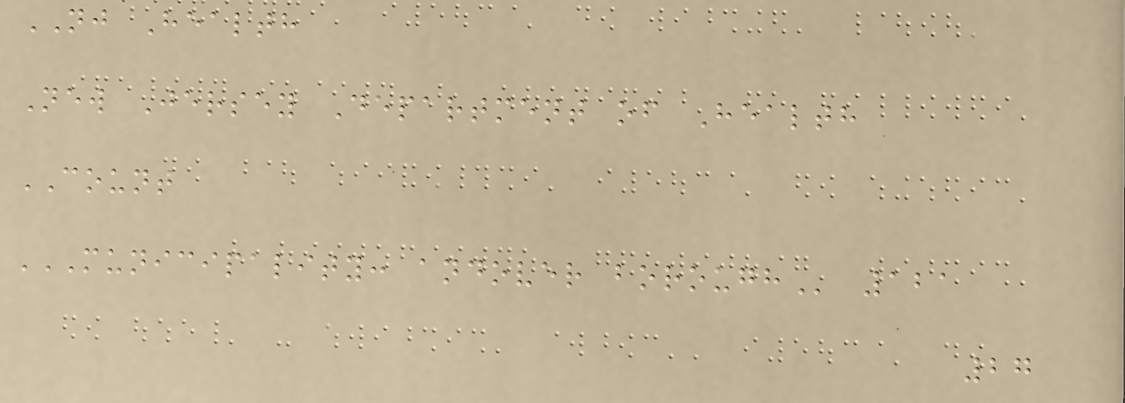NJ Health
New Jersey Department of Health
COUNT
MUNICIPALITY: ANDOVER BOROUGH 121
27
